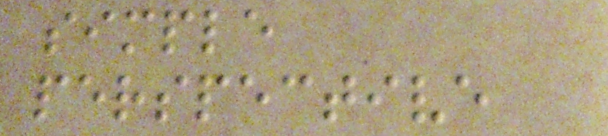simple
perspective
